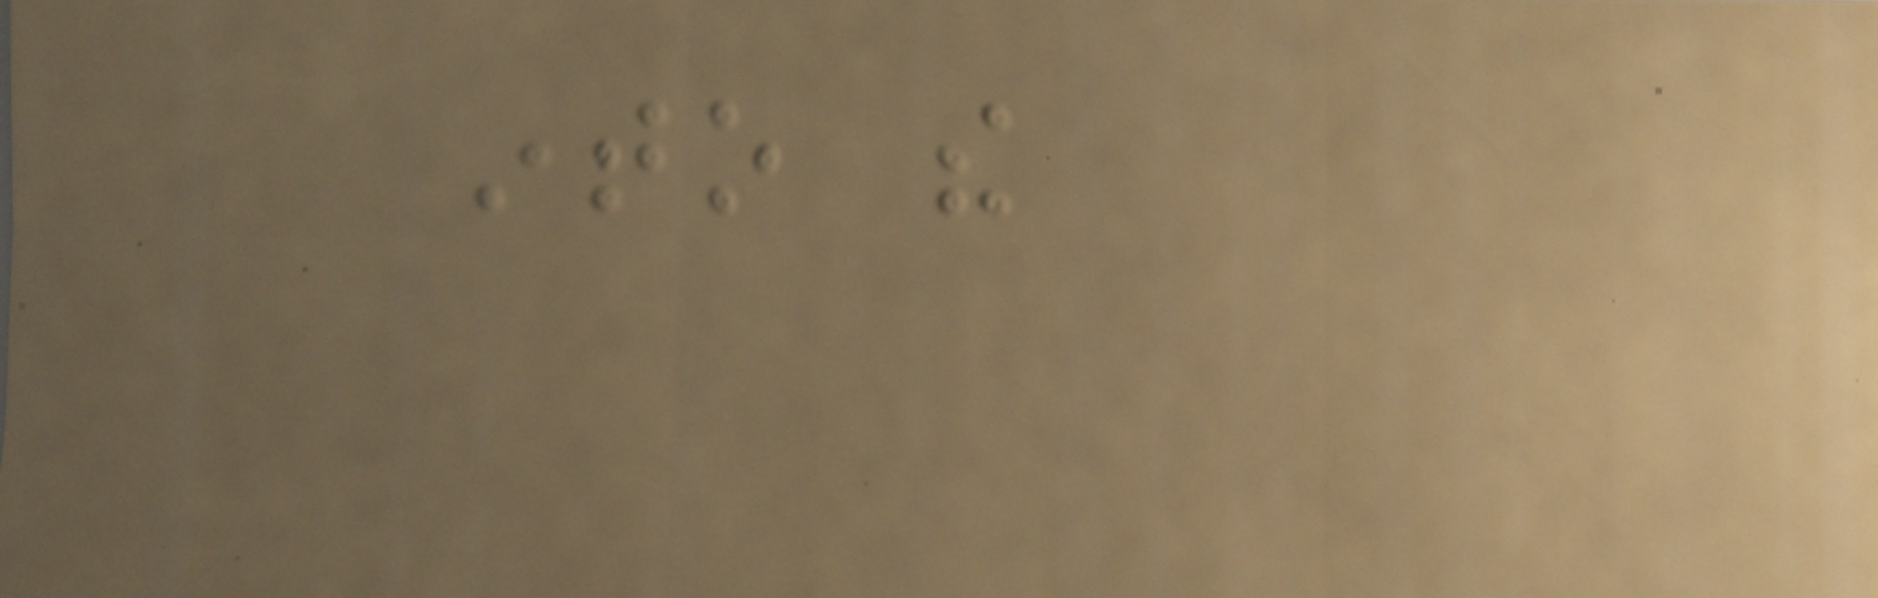into the
